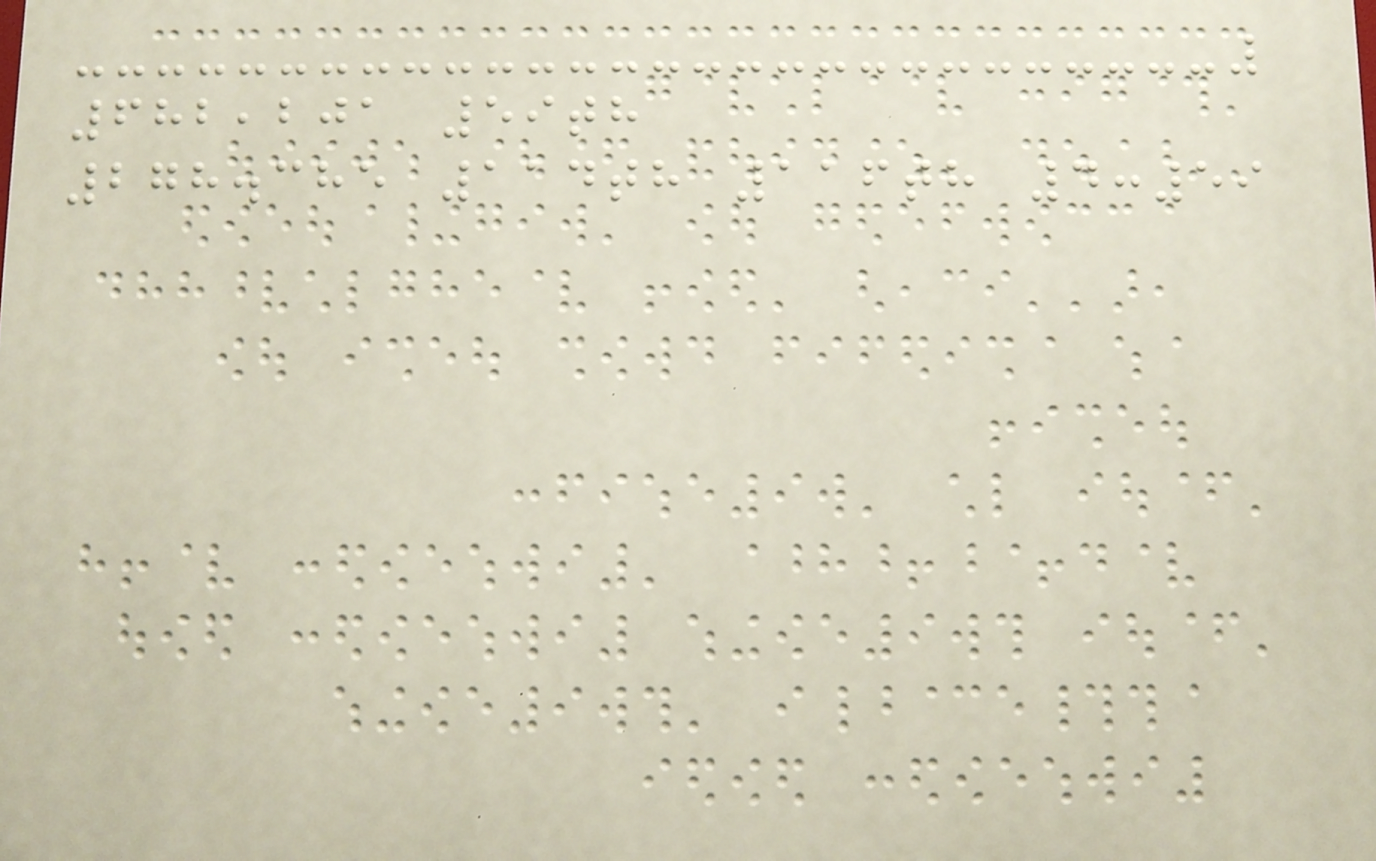682,201 59th
278.385 114th 116th 4:59
